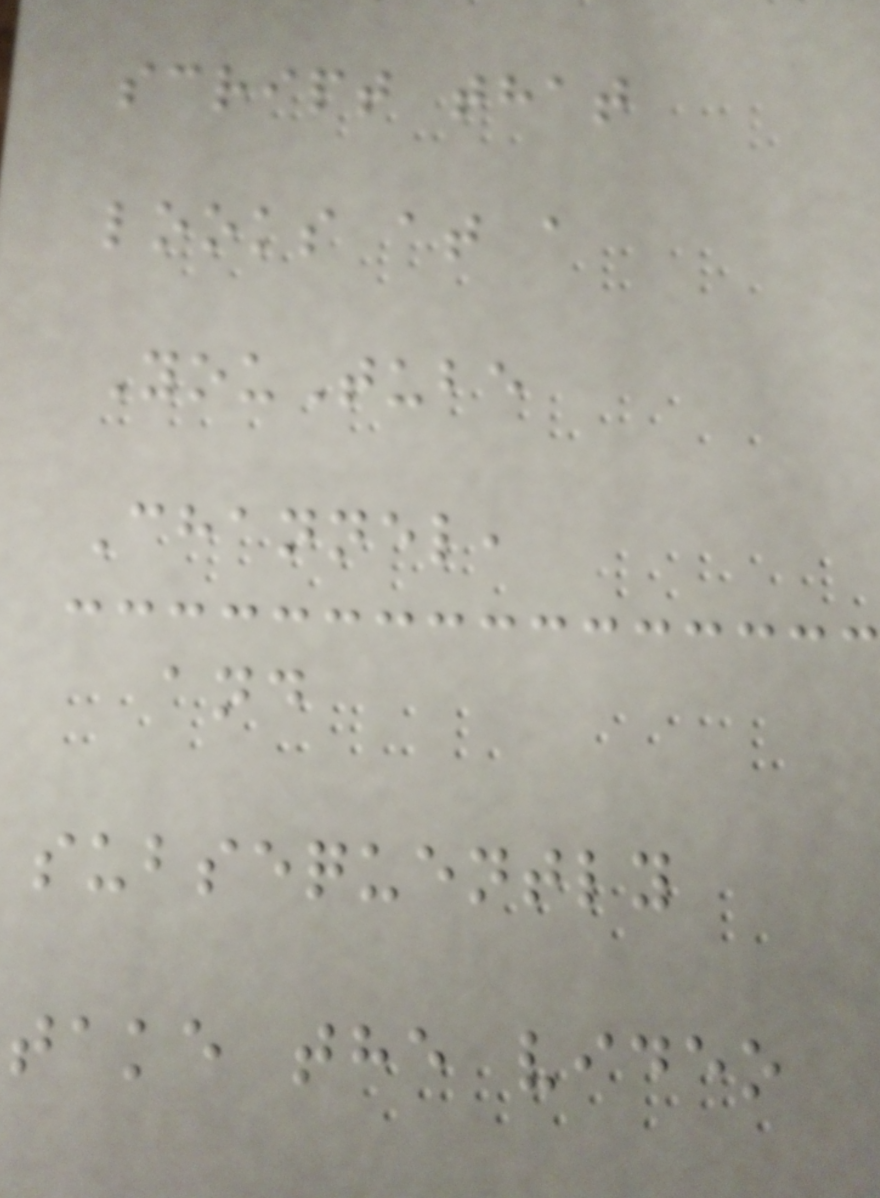script that
looks at a
YouTube
Channel,
and
subsequently
take the video
